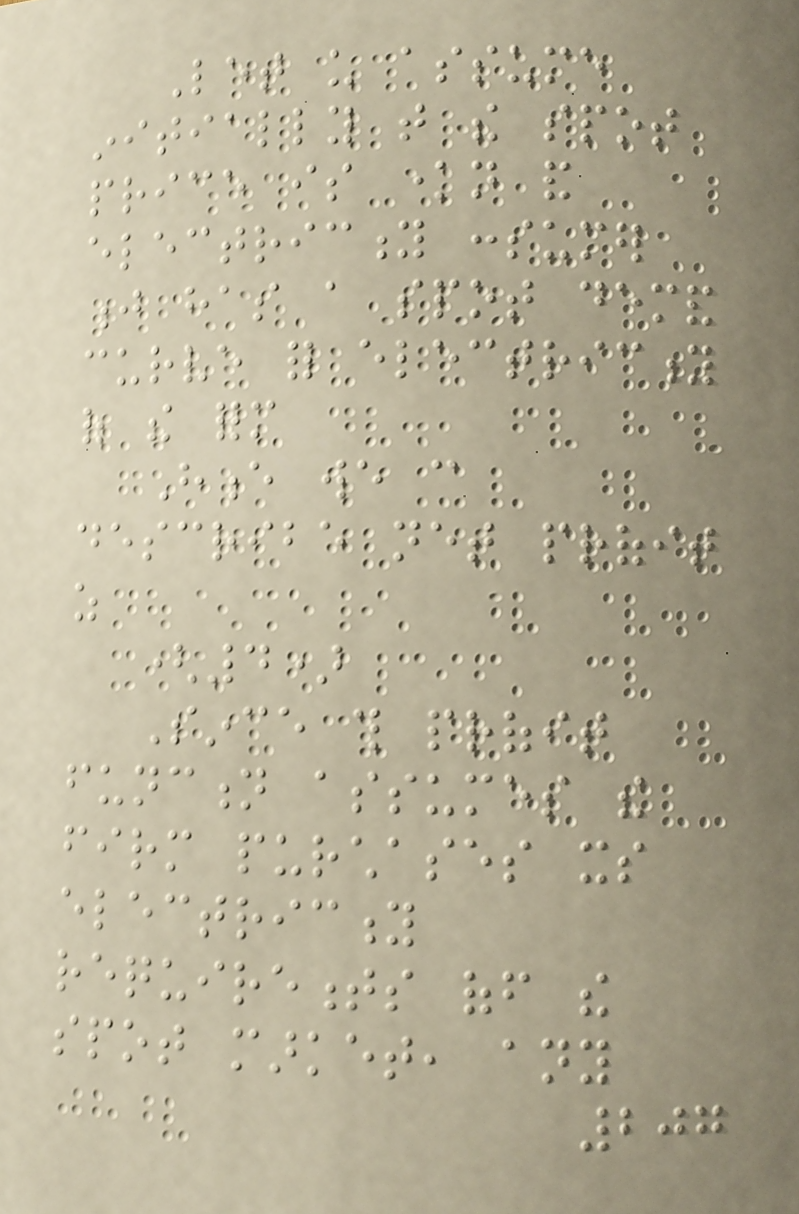Let us assume
initially that the spot
price is known and
electricity consumer
j has a spot demand
curve for electricity
of the form
Hence we can
describe net profit
as
(4)
Since this profit
function assumes the
firm purchases its
electricity
requirements off the
spot market, any
207
